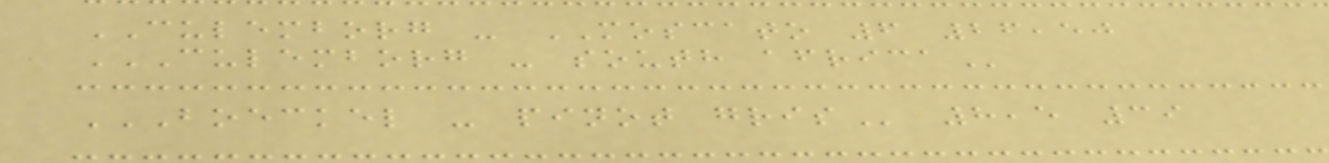CULEMBORG - MOSCATO 6 26,50
CULEMBORG - SOUTH AFRICA
BOECKEL - PINOT GRIS 8,5 39
